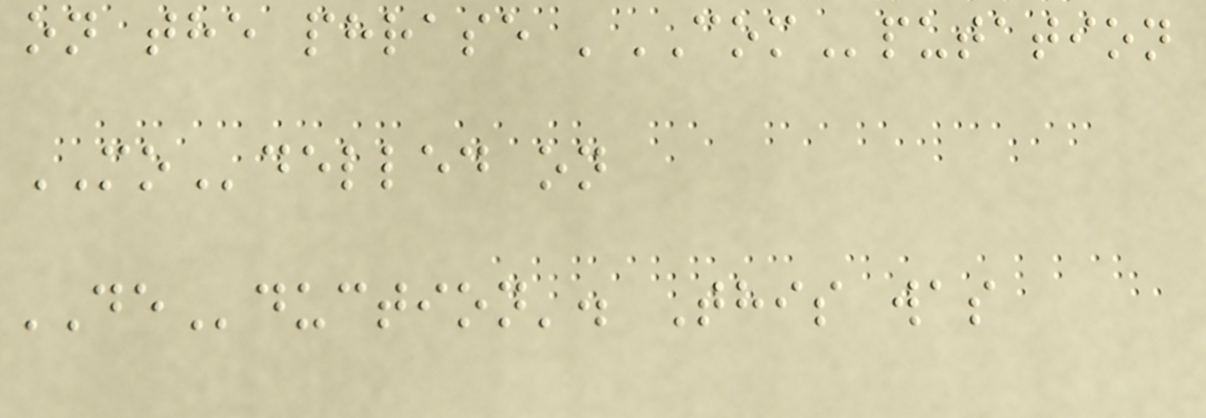on the phrase 'COMputation
MOdelled on
DEduction'. This was
